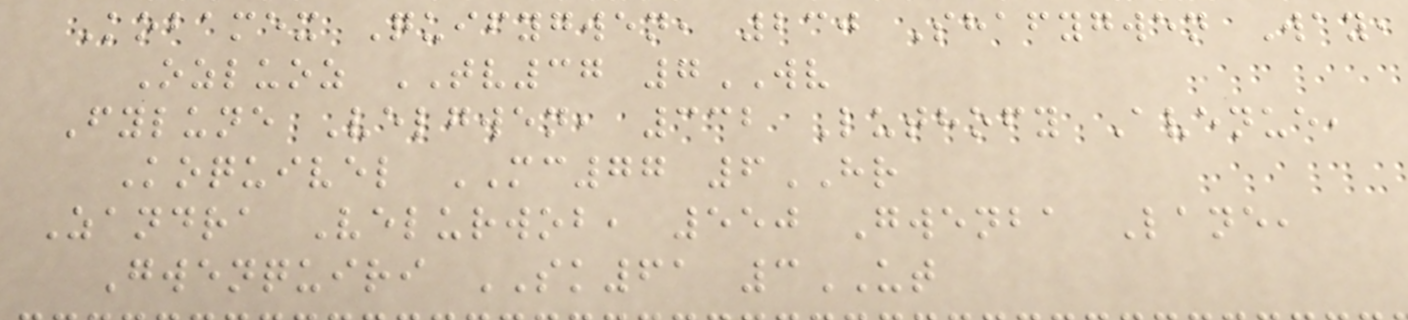Kobamex Quifygwen, 230 Shafygwen Way,
Ozluoz TV37 7WV
Fylune Velgwen, 332 Luthofy Avenue,
Koquivel MC77 6HR
Zandra Velurwob, 550 Gwenba Lane,
Gwenquiri SK61 3UT
